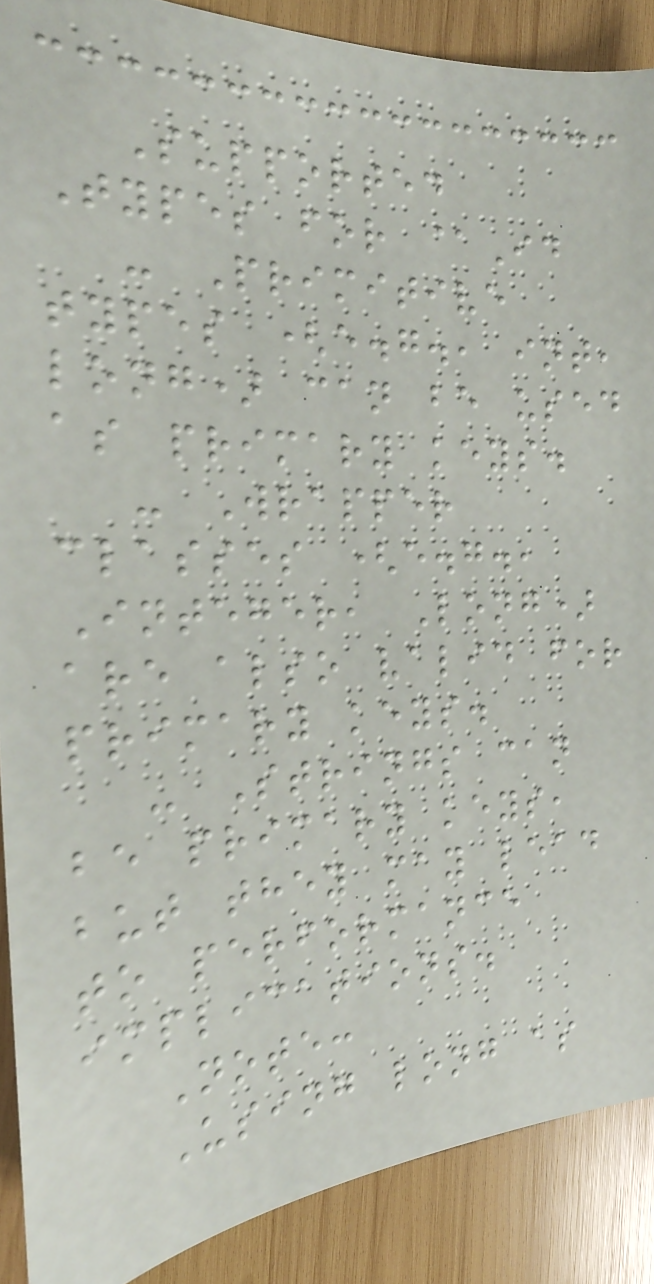Supported
Types for @Id
- Primitive
types (e.g., int,
long) can be used
as primary keys.
- Wrapper
classes (e.g.,
Integer, Long)
are also valid for
primary keys.
- Strings can
be primary keys,
but they may lead
to performance
implications.
Note:
Using long as
